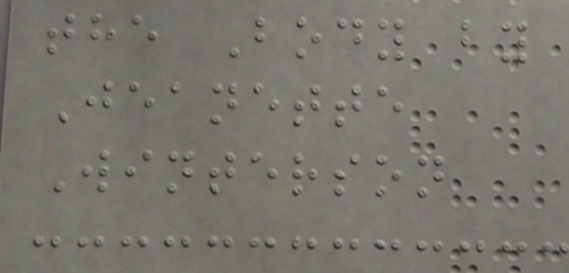the Body by
Jeanette
Winterson
